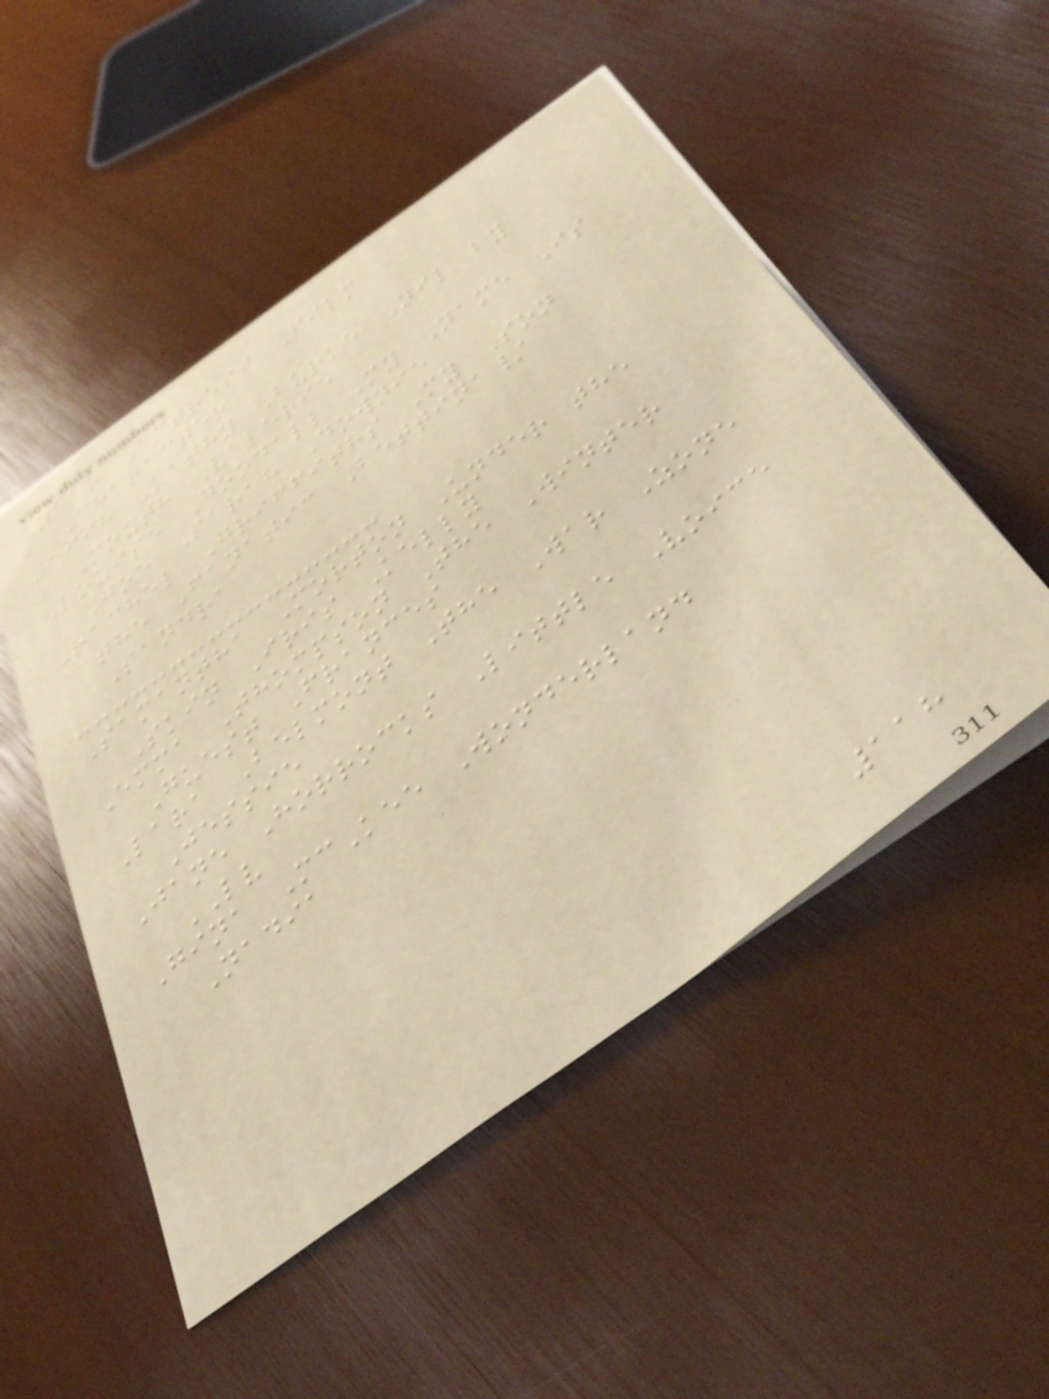Year Actress Film
Character
1998 Kathy Burke Nil by
Mouth Valerie
Louise Goodall My Name Is
Joe Sarah Downie
Rachel Griffiths My Son
the Fanatic Bettina/
Sandra
Samantha Morton Under the
Skin Iris Kelly
Emma Thompson The Winter
Guest Frances
Lara Belmont The War Zone
Jessie
Jane Horrocks Little Voice
LV
Gina McKee Wonderland
Nadia
118
